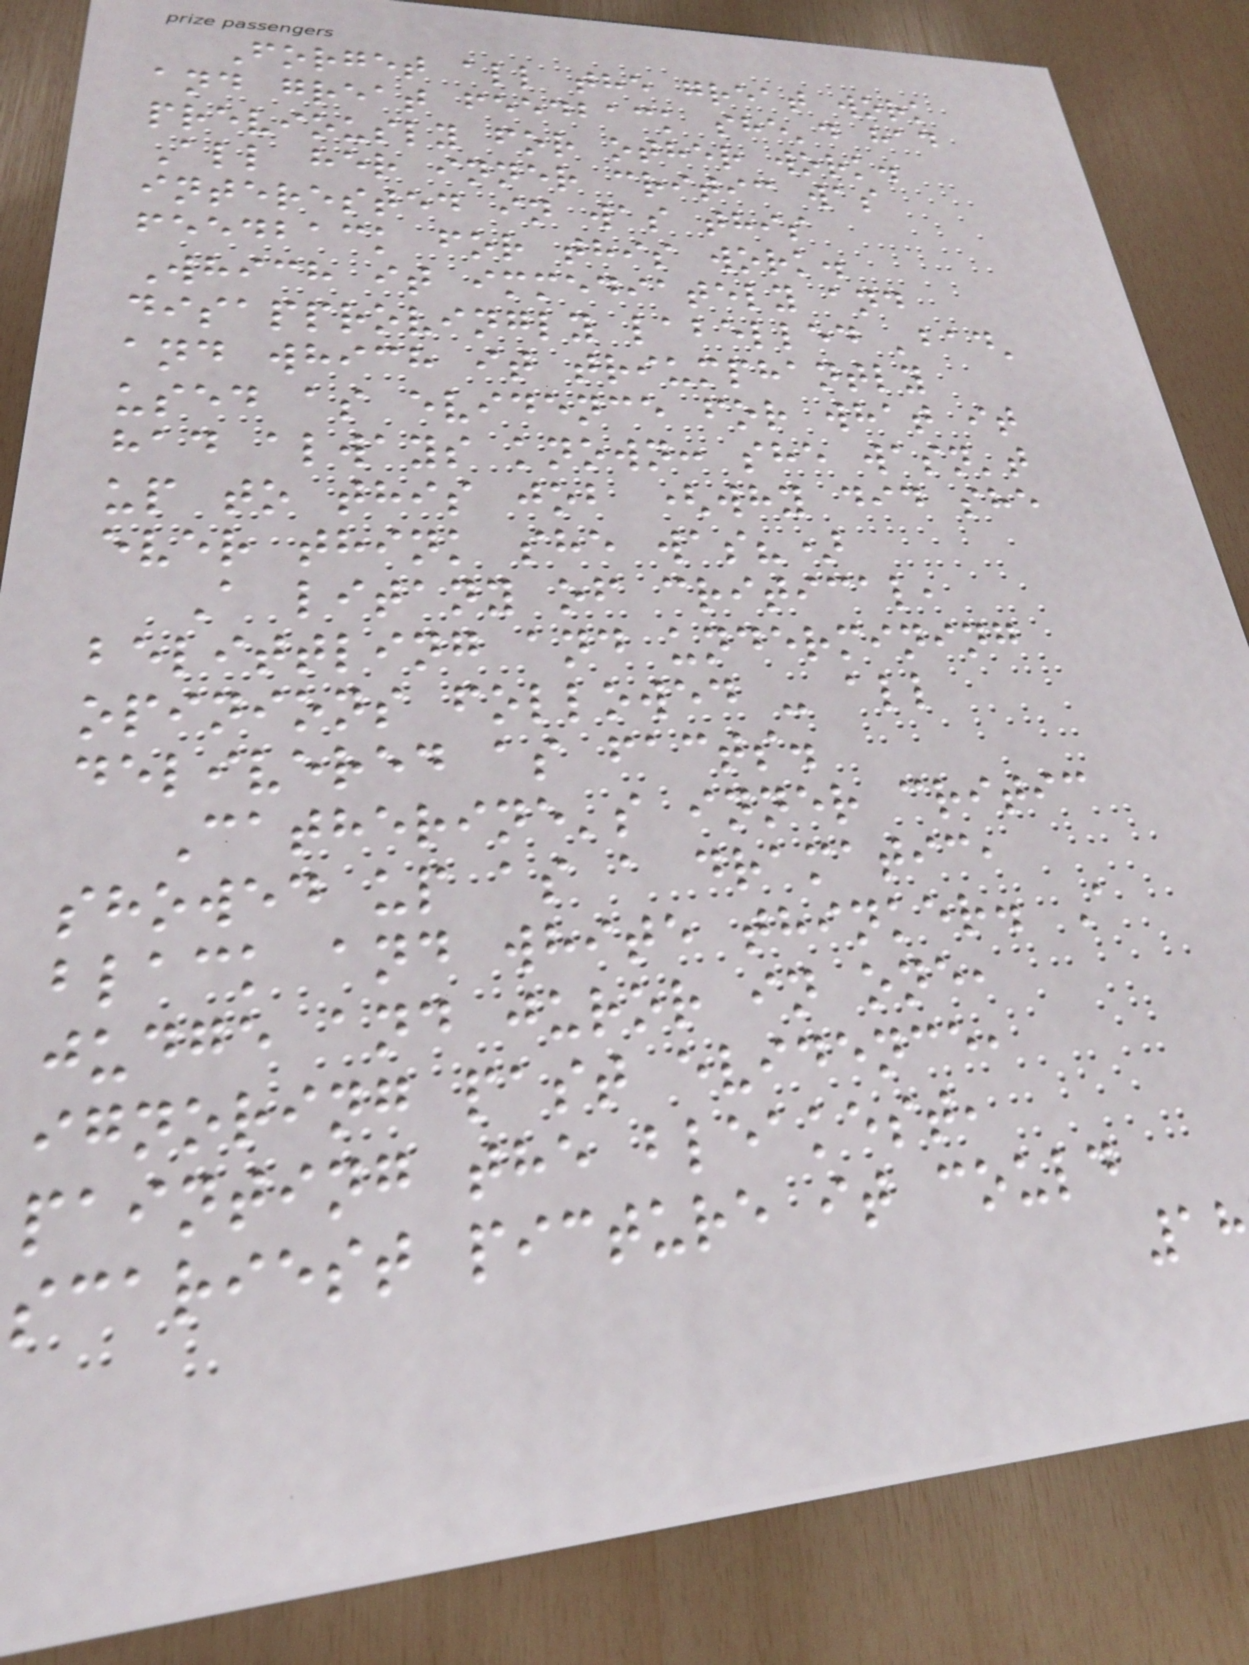Forget all the great work
and great feedback she'd had
previously for other work.
All her inner critic was
interested in was this
feedback for this work.
Which it immediately and
disapprovingly labelled 'bad'
and which it triumphantly
used as evidence for what it
had always known: she wasn't
up to this job (why did she
ever think she was?)
A litany of critical,
belittling and undermining
opinions followed - all
delivered as facts.
Catherine's inner critic
showed up as a dramatic,
black and white thinker. A
judge and juror in one,
ignoring past evidence,
painting the bleakest,
scariest picture it could
